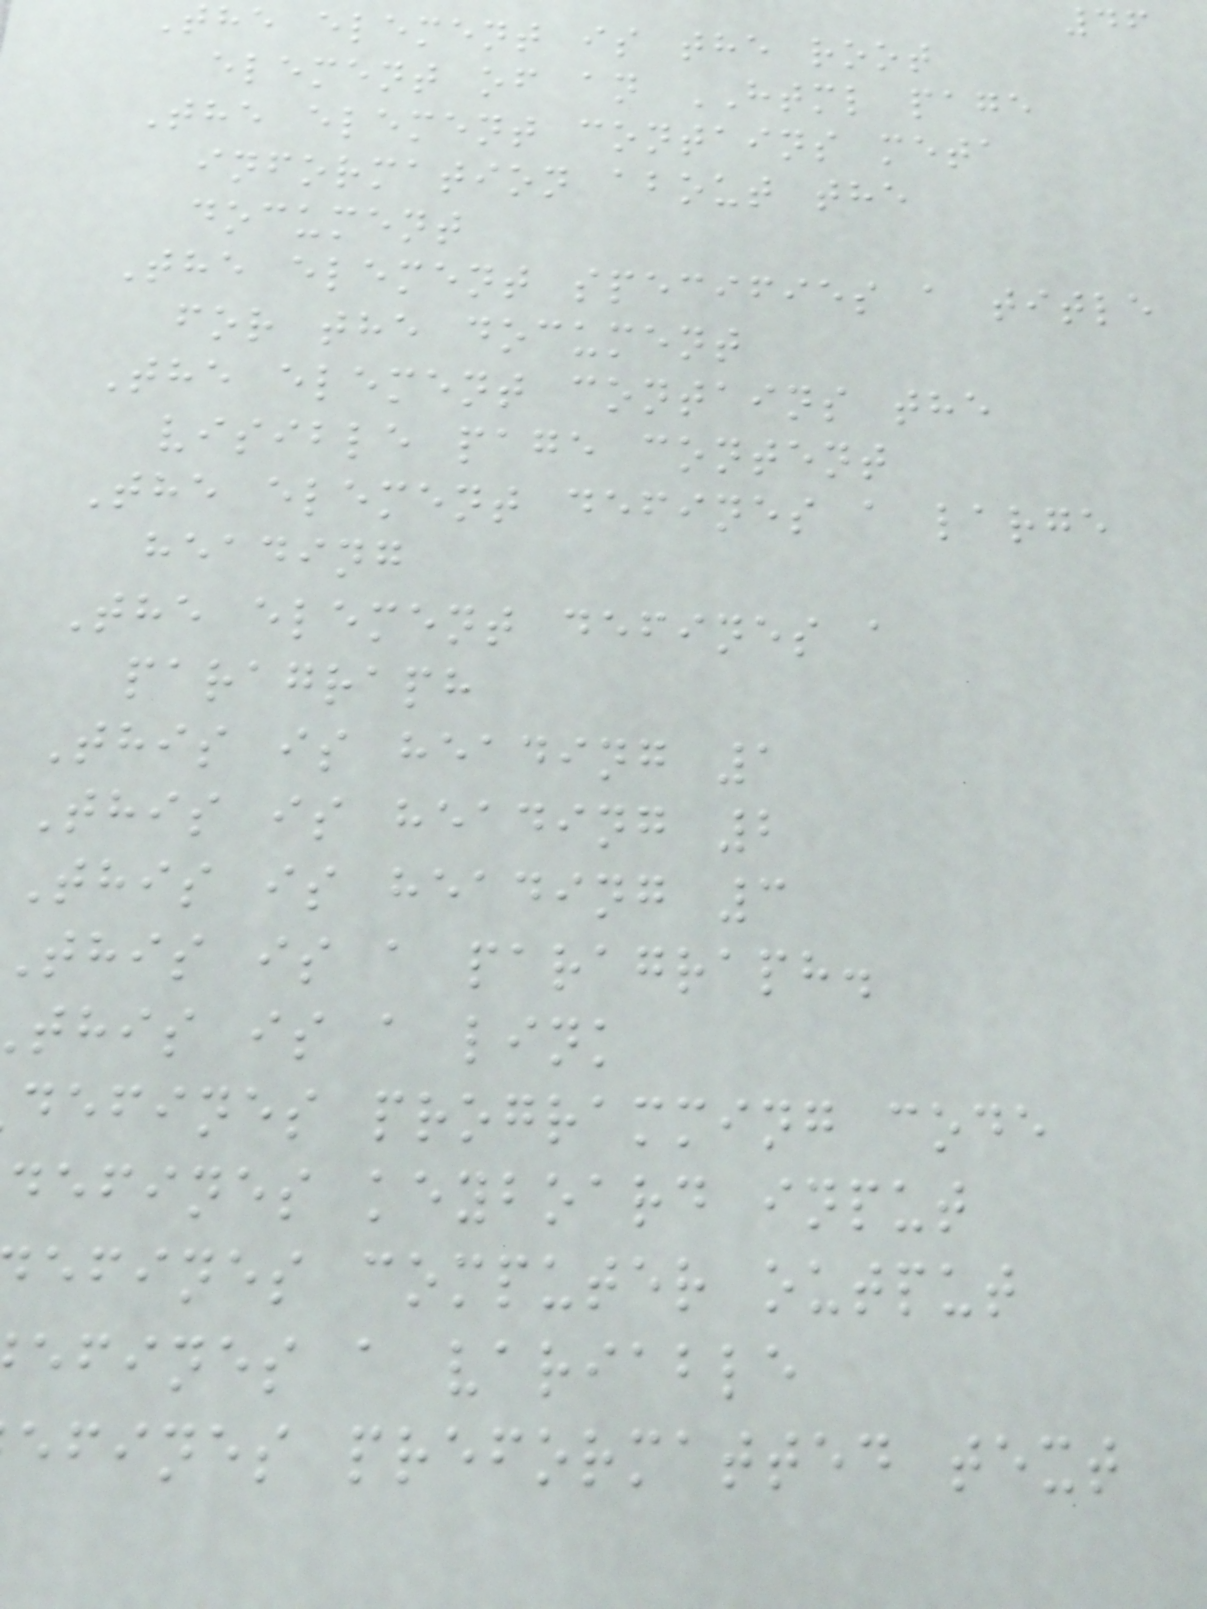46
the element is the root
element of an HTML page
The element contains meta
information about the
document
The element specifies a title
for the document
The element contains the
visible page content
The element defines a large
heading
The element defines a
paragraph
This is heading 1
This is heading 2
This is heading 3
this is a paragraph.
this is a link
defines programming code
defines keyboard input
efines computer output
efines a variable
efines preformatted text
